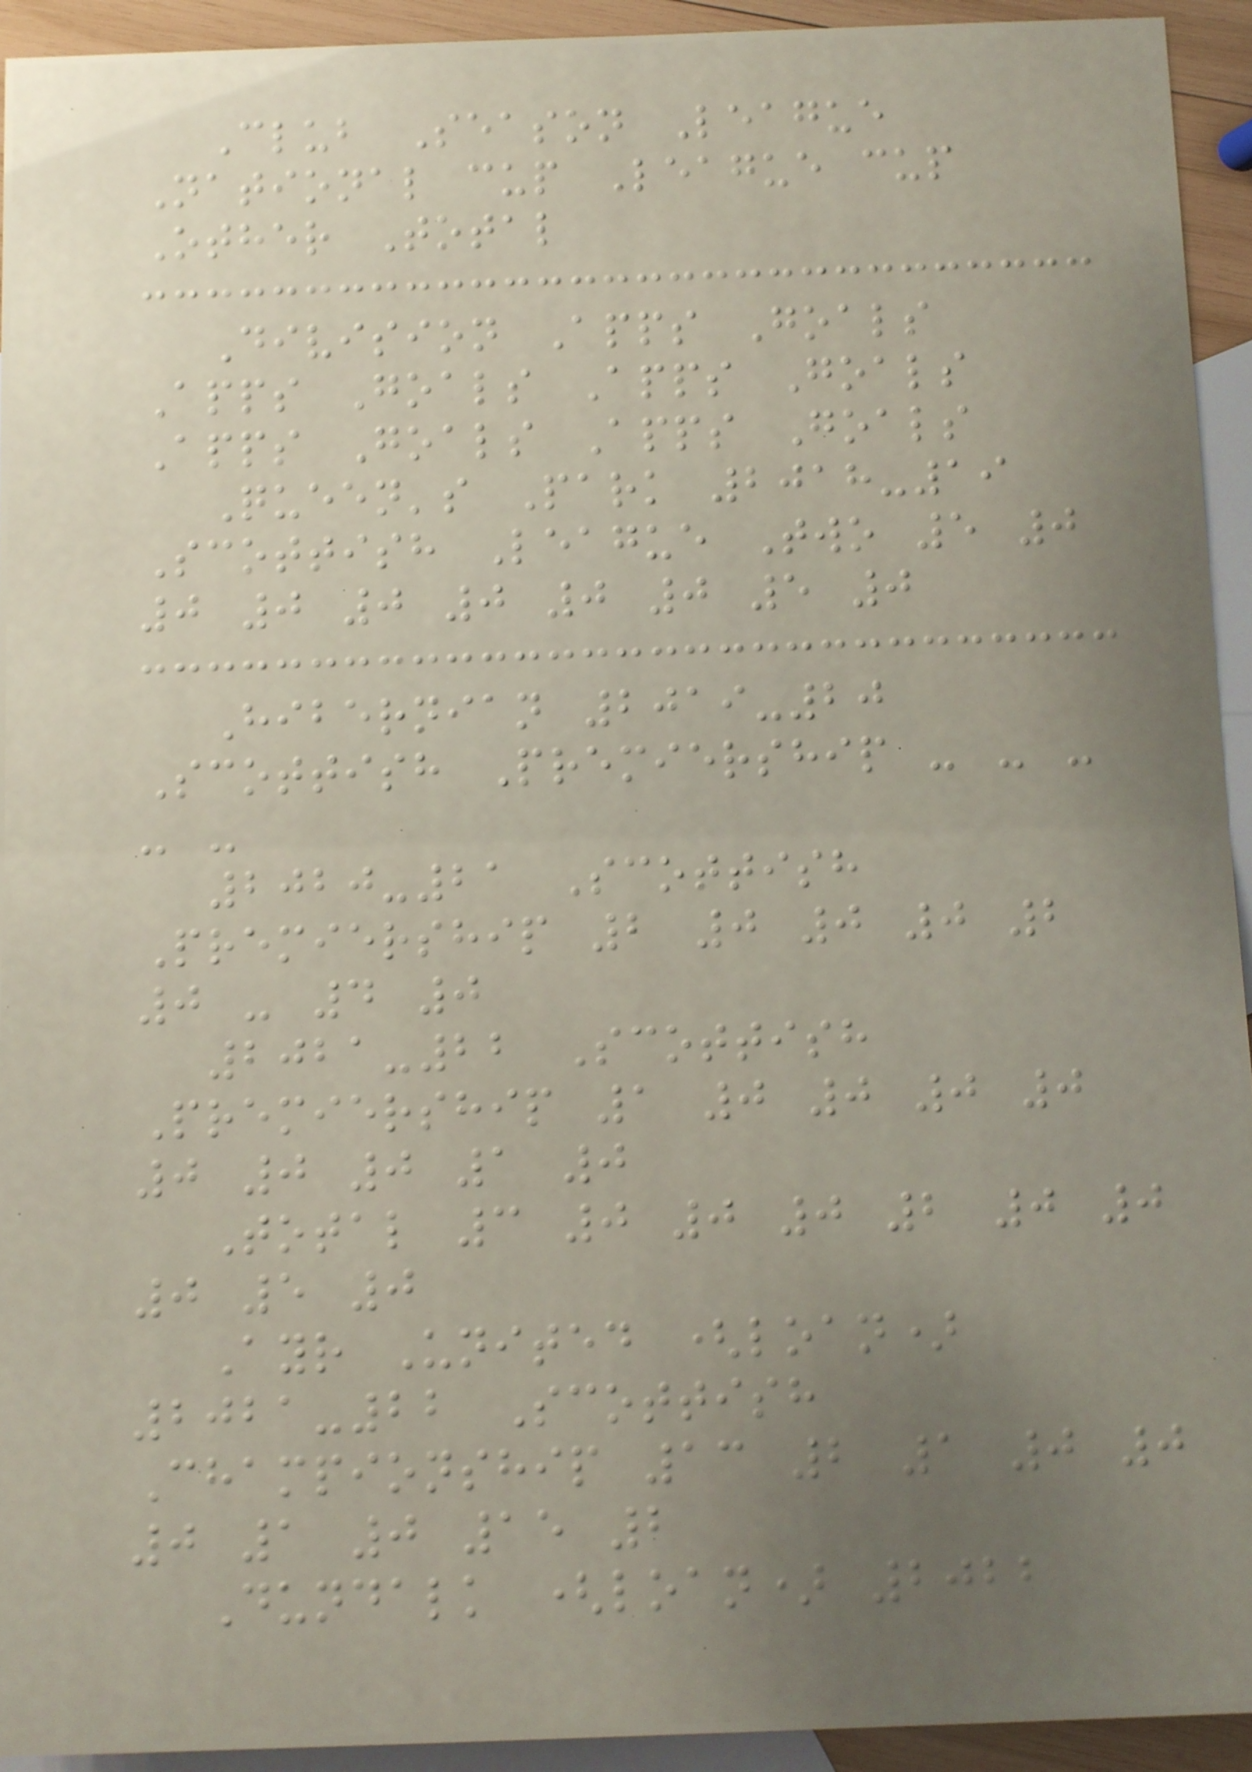Club Season League
National cup League cup
Other Total
Division Apps Goals
Apps Goals Apps Goals
Apps Goals Apps Goals
Queen's Park 2018-19
Scottish League Two 5 0
0 0 0 0 0 0 5 0
Hibernian 2019-20
Scottish Premiership - - -
- -
2020-21 Scottish
Premiership 2 0 0 0 2
0 - 4 0
2021-22 Scottish
Premiership 1 0 0 0 0
0 0 0 1 0
Total 3 0 0 0 2 0 0
0 5 0
Ayr United (loan)
2021-22 Scottish
Championship 13 2 1 0 0
0 1 0 15 2
Dundalk (loan) 2022
